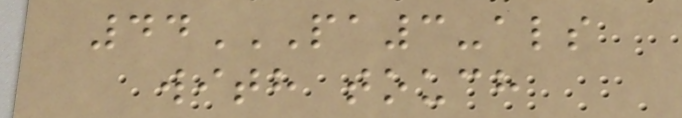44PA3-ALS
WITH TOUCH
